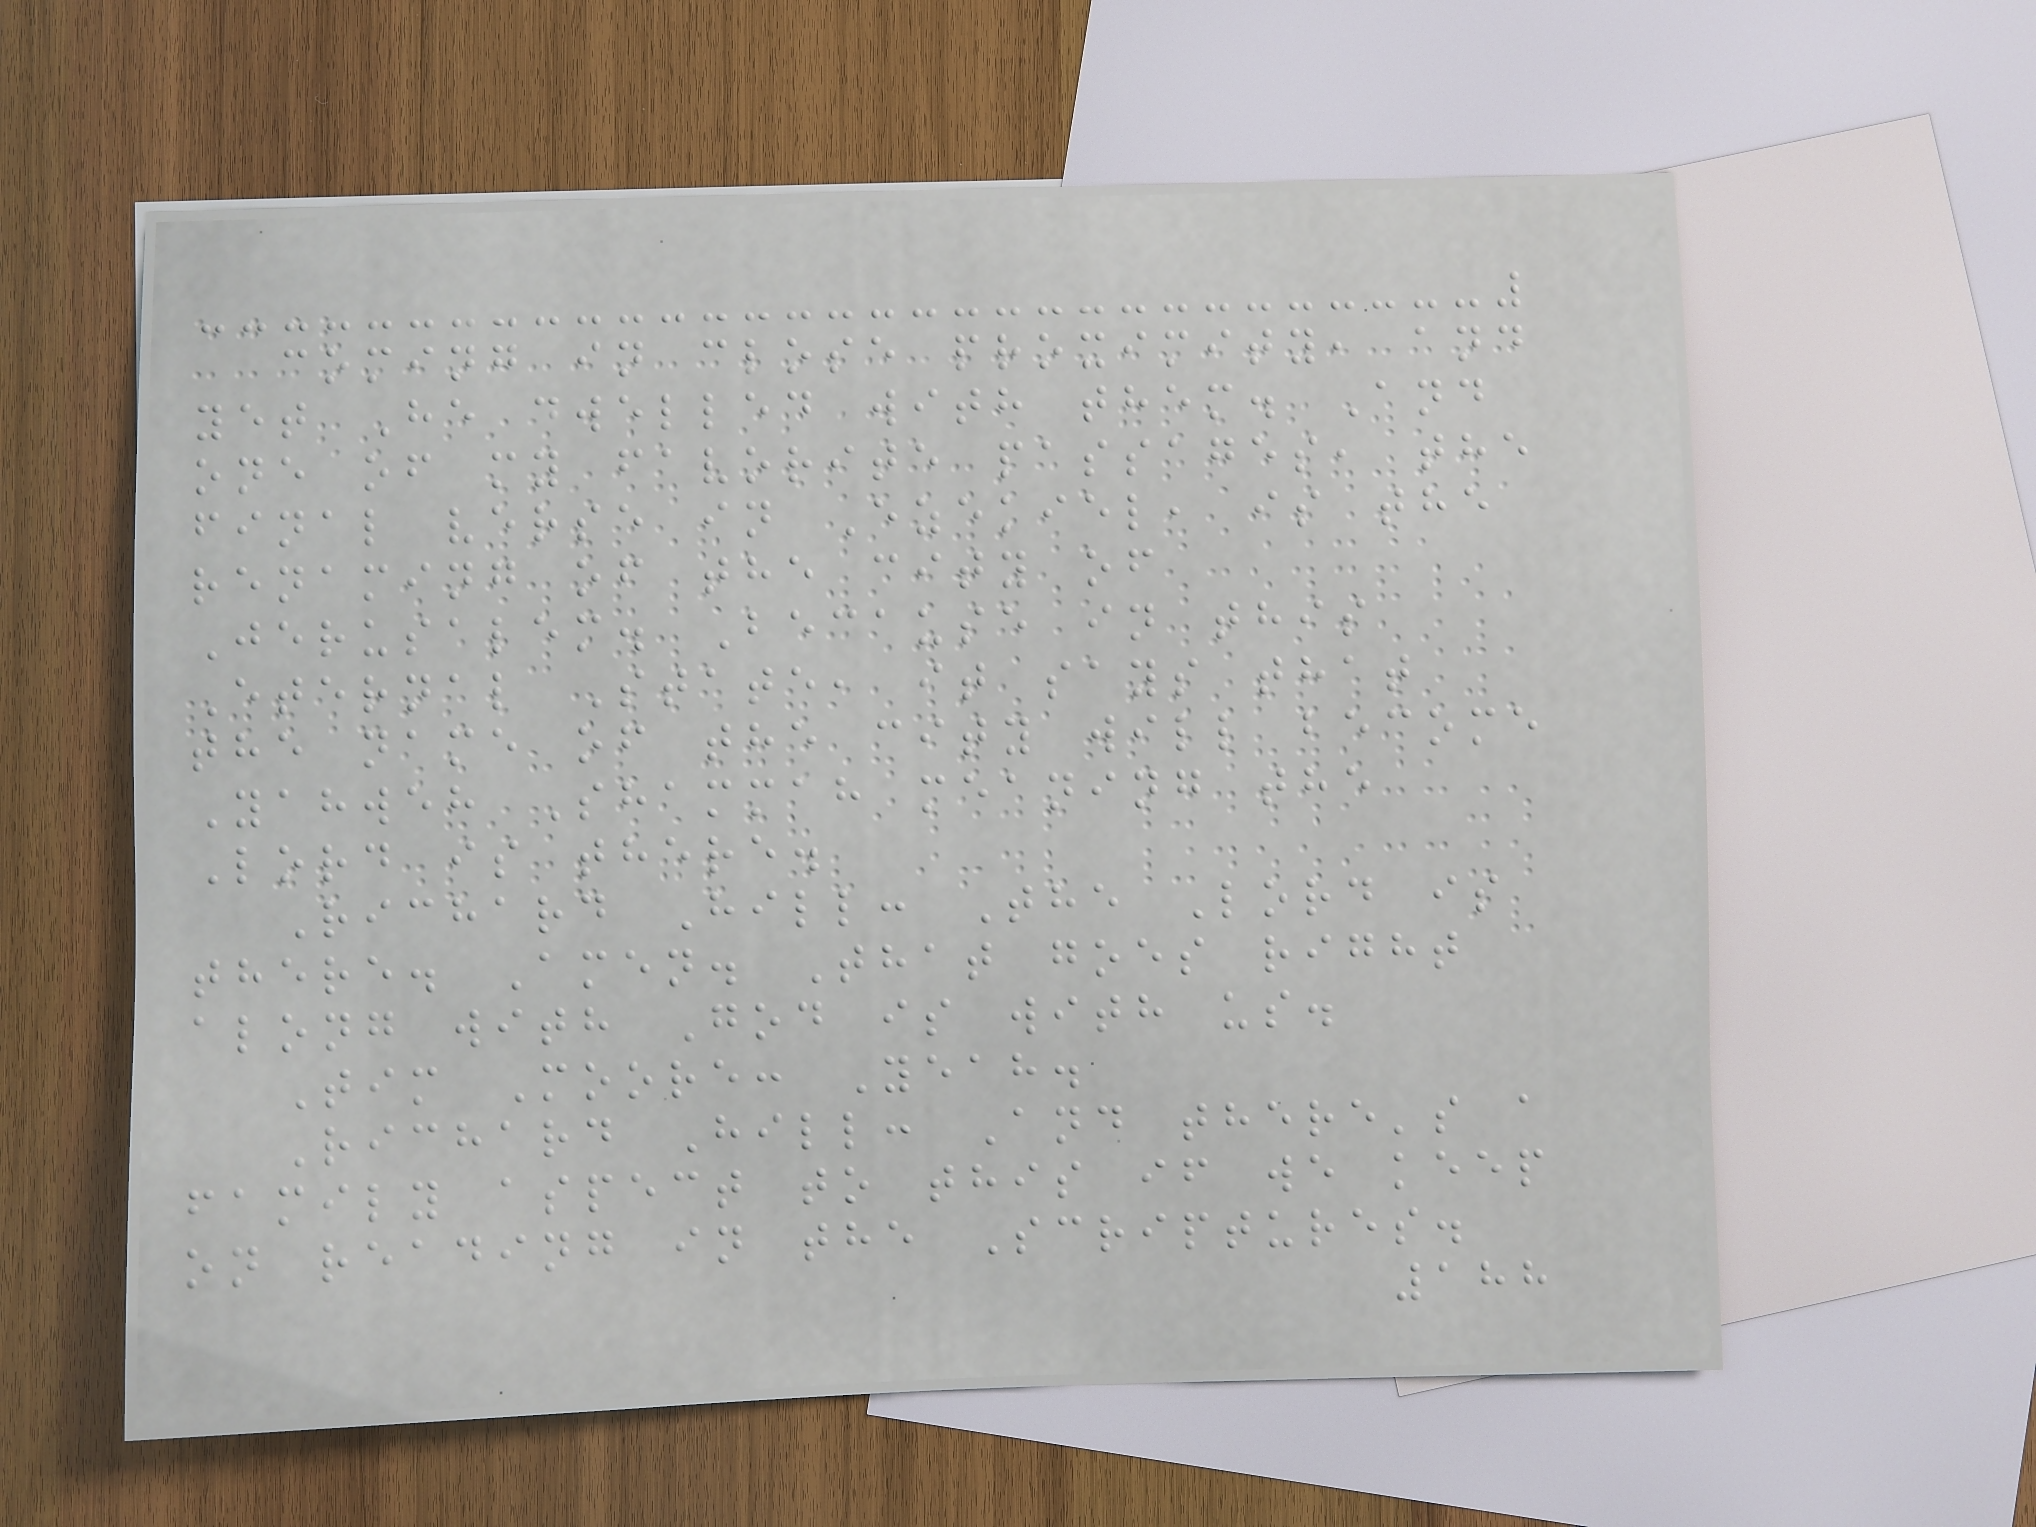coming in close proximity, and
yet He dwelled with them. And
one of my favorite passages, the
final verse in Ezekiel, is the
renaming of the city of
Jerusalem. Because in this
Eternal State, it says that
the name of the city will become
Yahweh Shammah meaning the
Lord is there.
Richard Hill: The Lord is
there. Amen. That goes right
along with God is with us.
Tim Moore: Yeah.
Richard Hill: And there's a
family aspect to this if we keep
on reading in the Scriptures.
188
